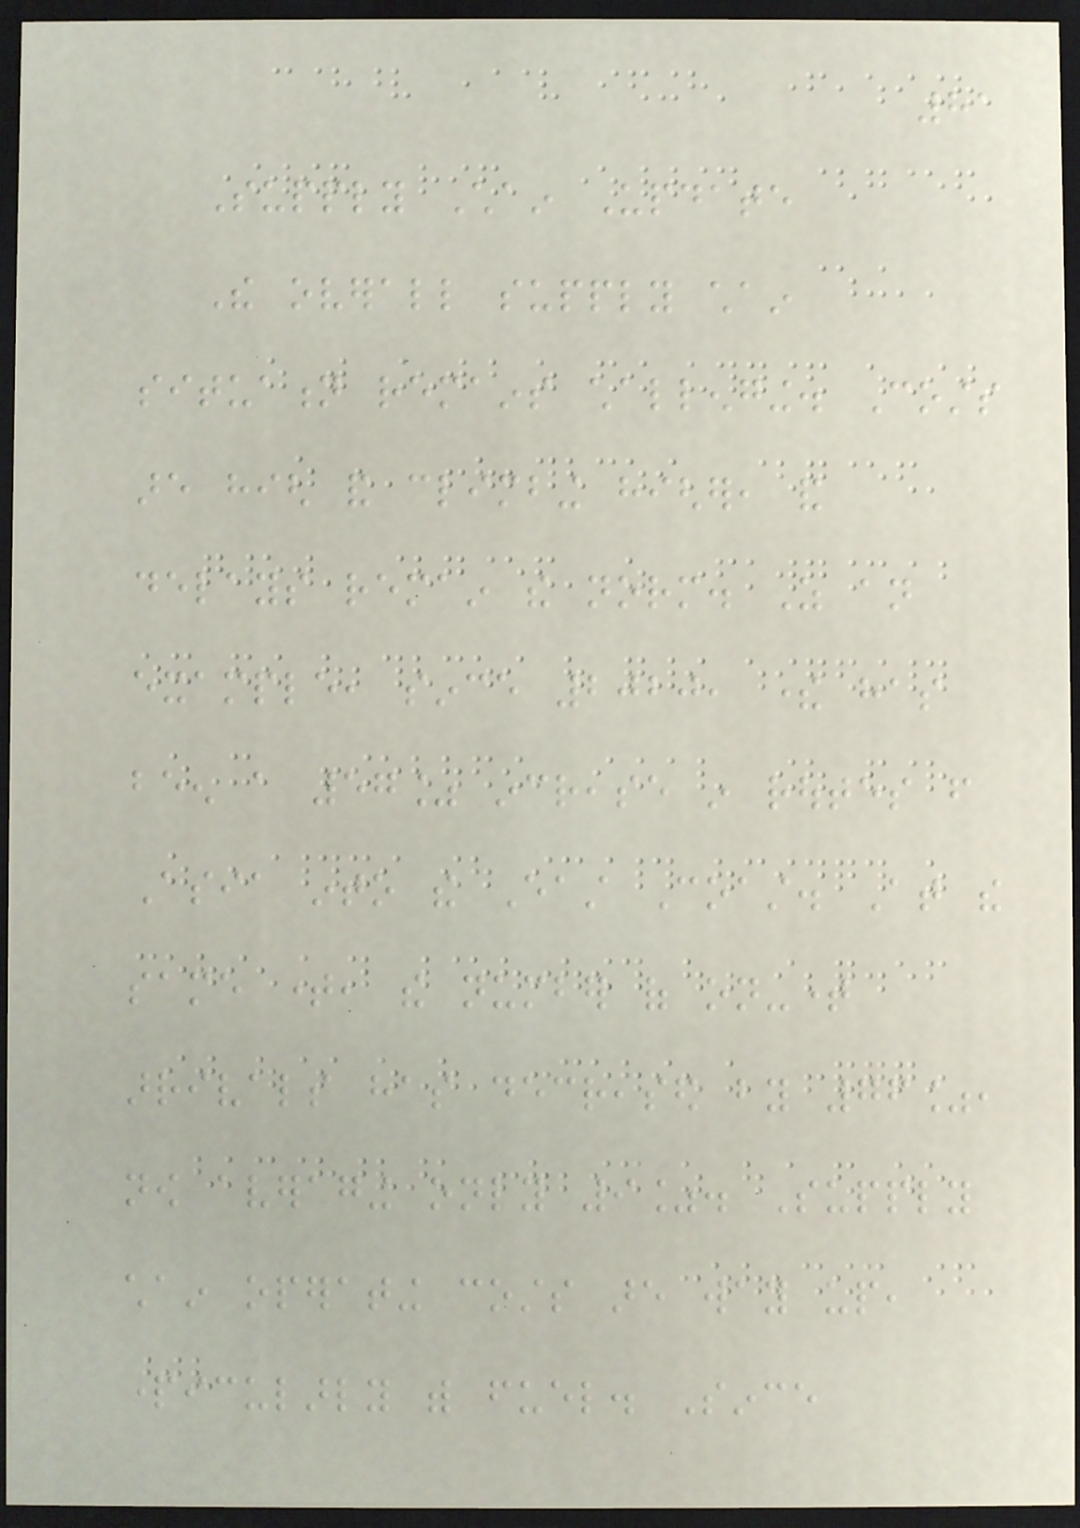81
Supply Chain Update
The overall supply chain
situation remains challenging. Costs
are high and climbing higher, and
delays remain the norm. As an
example, since 2020, there has
been a 57% increase in routes from
Asia into the East Coast. At the
same time, the number of on-time
arrivals has decreased by 76%,
now averaging only 9%. Supply
chain operating costs are way up,
particularly with fuel. Since
